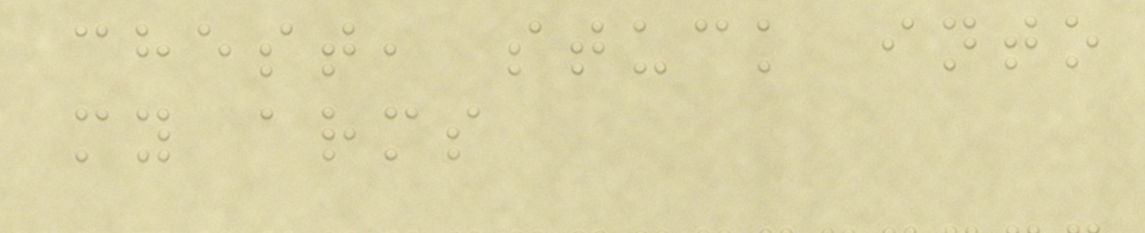chest, stuck into
my arms
